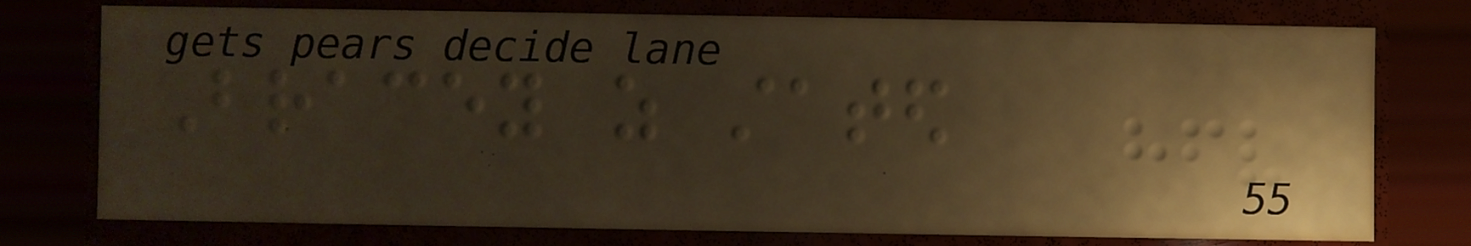Bracey as stated
